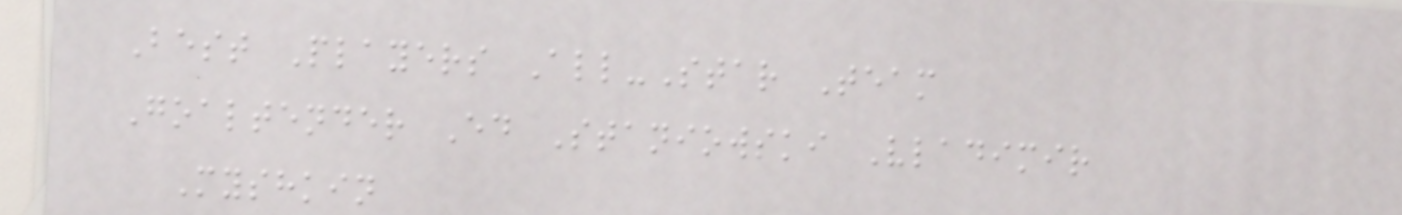Best Players All-Star Team
Goaltender Ed Staniowski Vladimir
Myshkin
